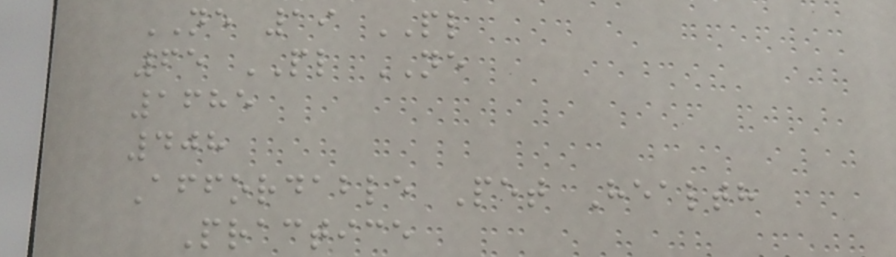NE 19 PL
65 PL NE
1685
408
Affordable Pet Health
Practice
